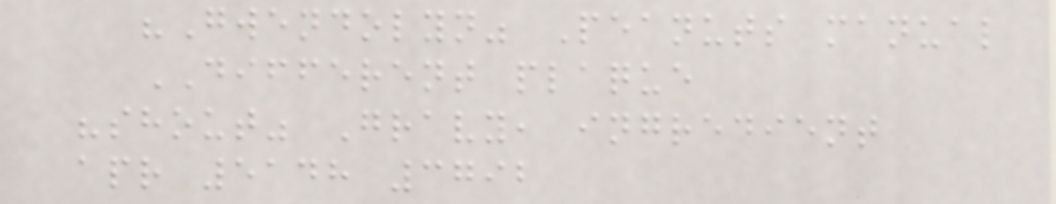"Gwendolyn" Peanuts manual
DIFFERENT plaque
"shout" Gravy, ingredient
apr 5148 3792
